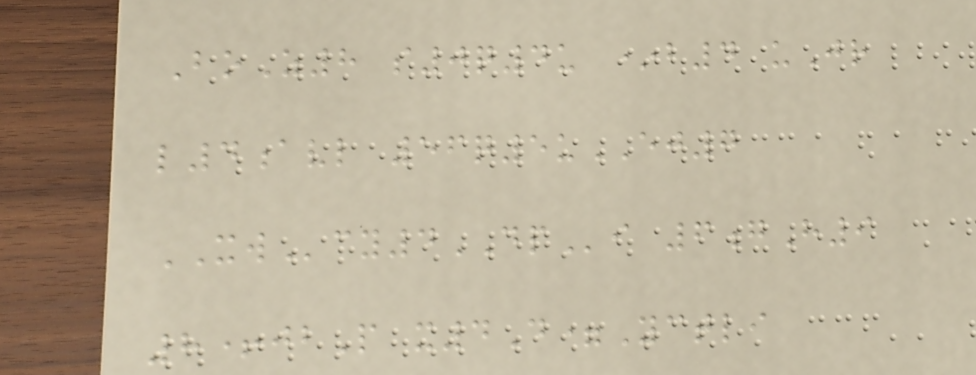BoZ8 s0q4u *b4 uJr
l4avl 56q5uEJ7
XWcy4DPi 6gH9
8+jbP x4D=Yctli
